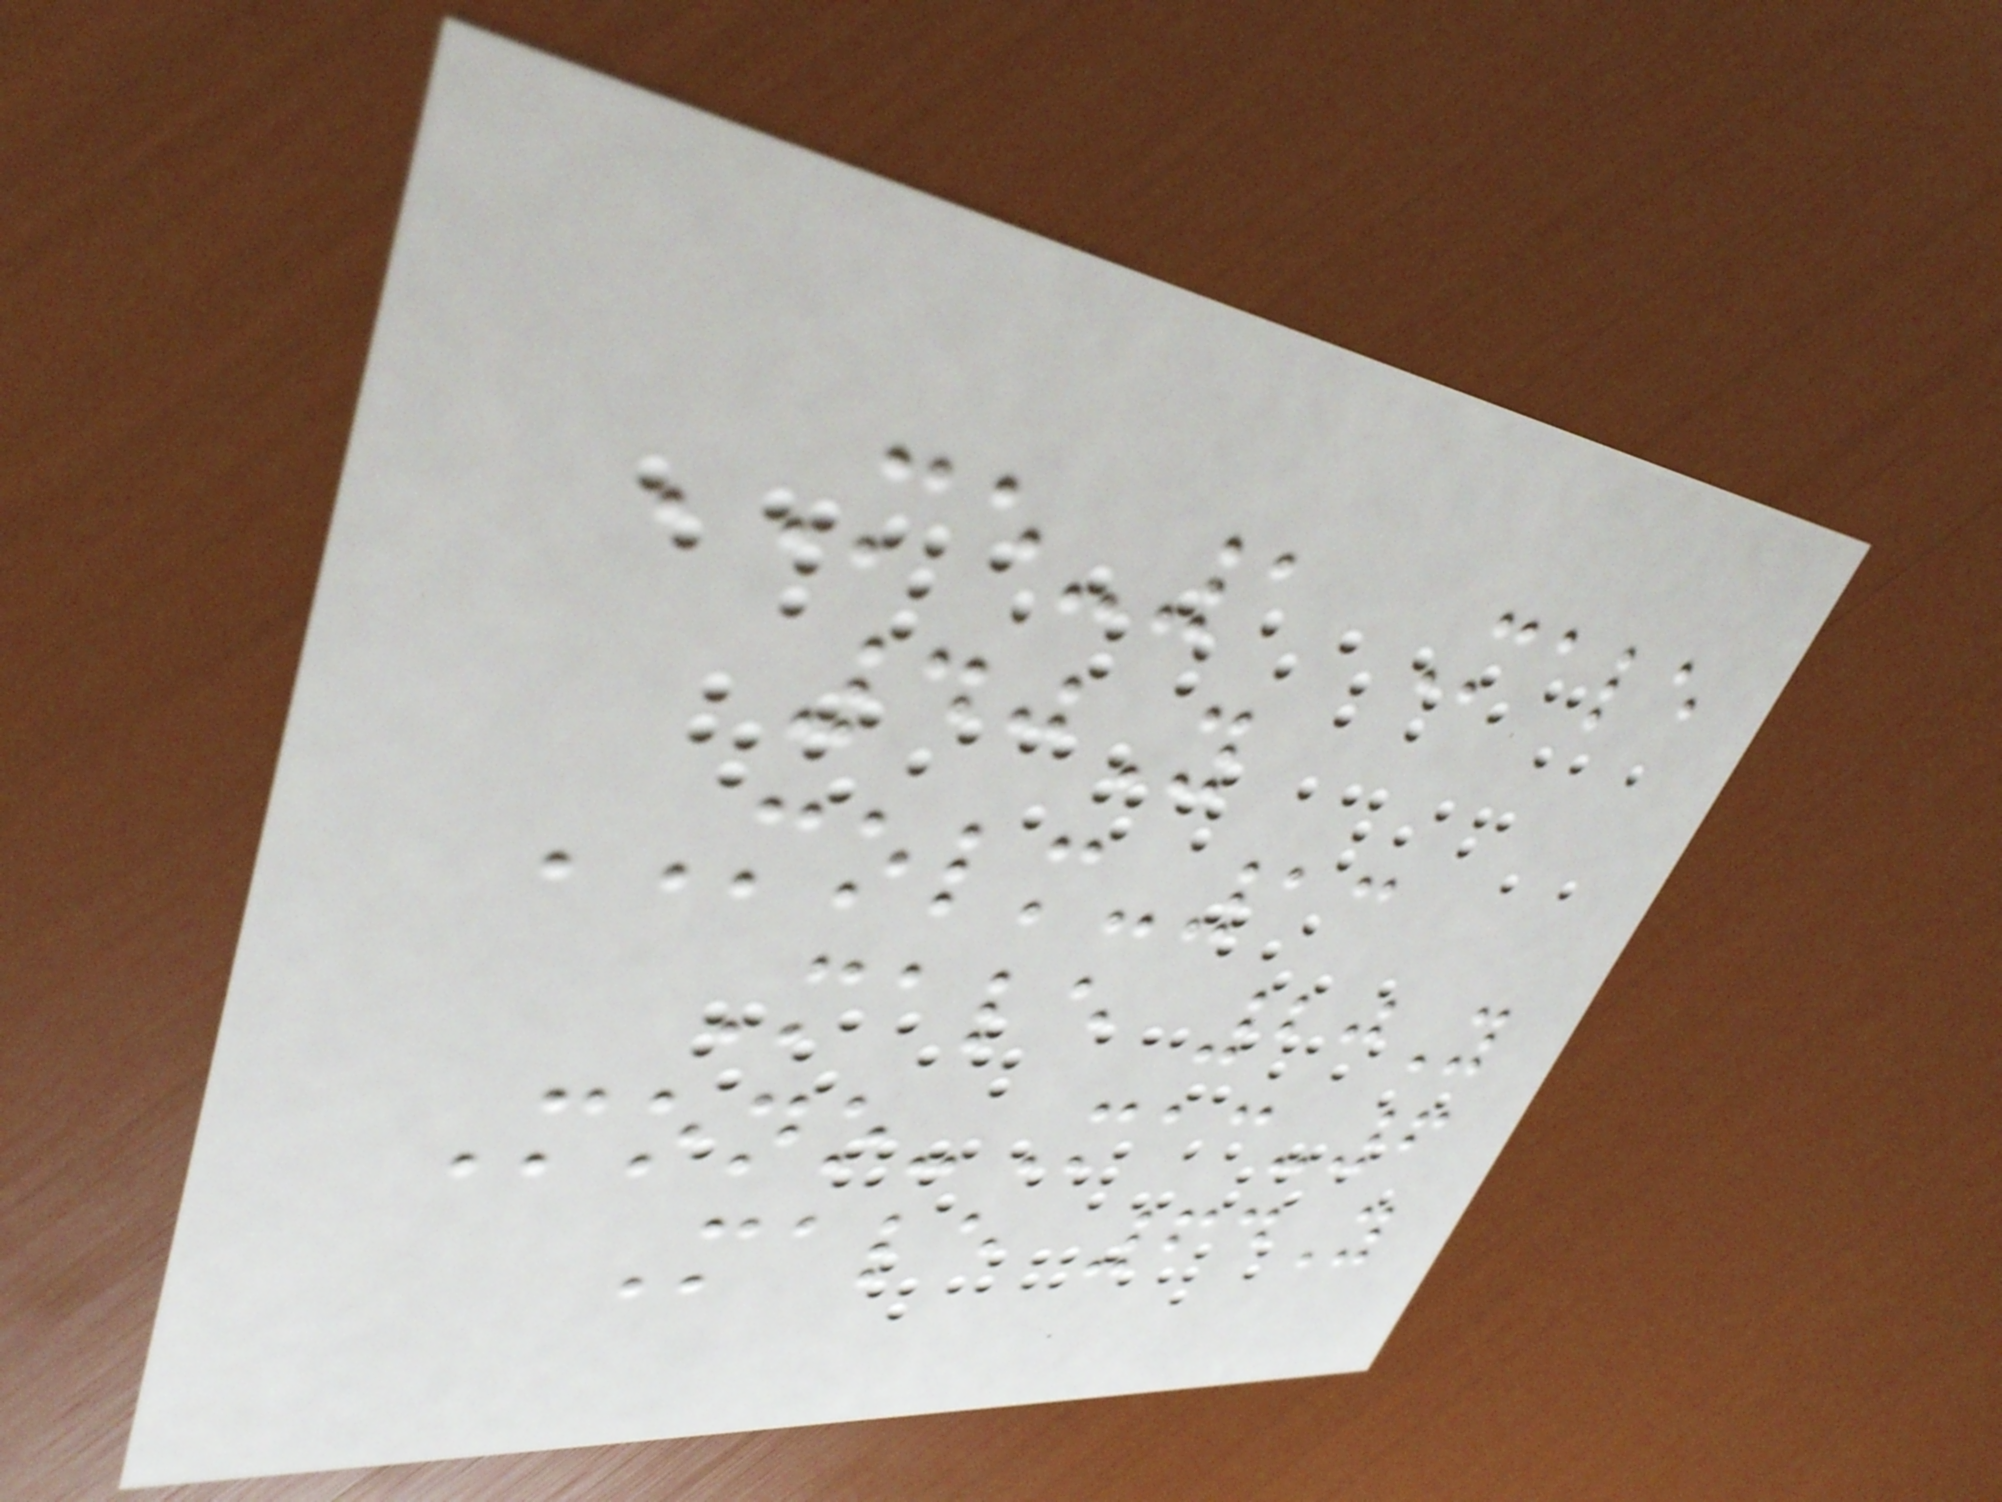ME-1 Male
40Y
MOLM-13
Male 20Y
Mono-Mac-6
Male 64Y
